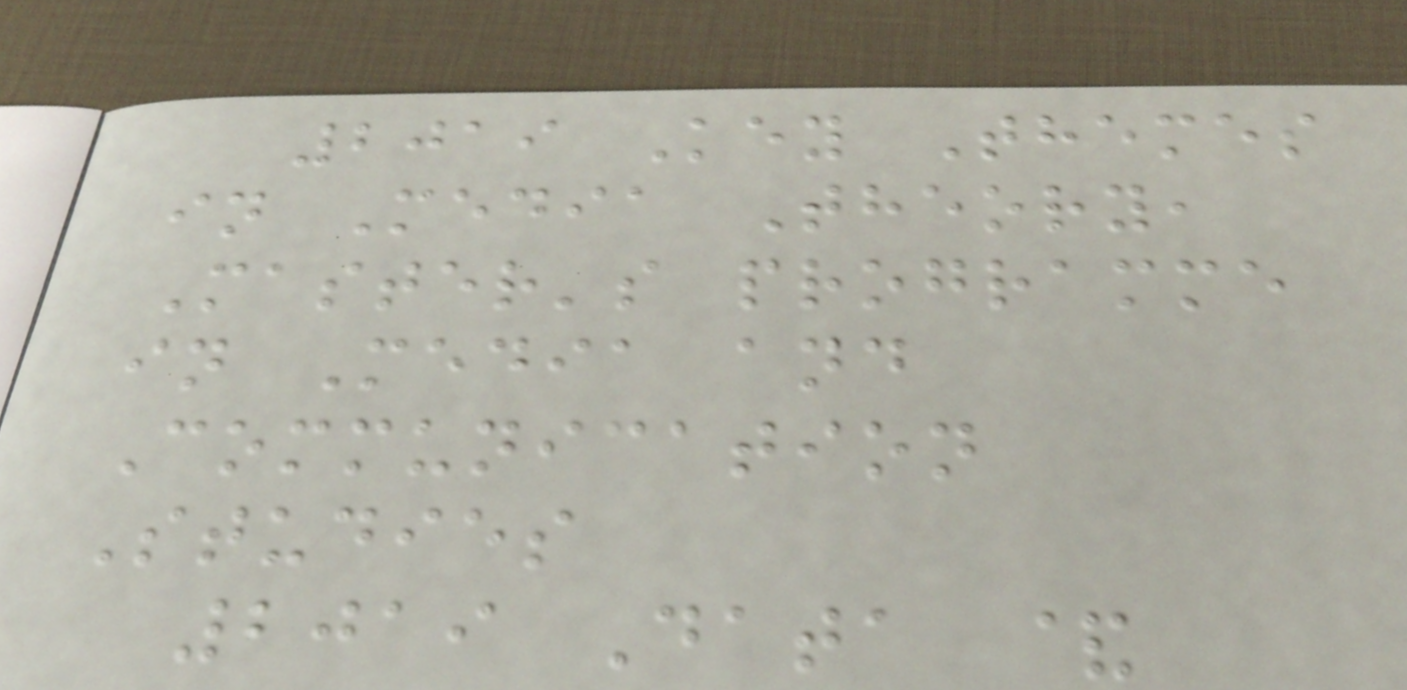2019 Key Themes
in Media Theory,
Master's programme
in Media and
Communication
Studies
2019 Data &
